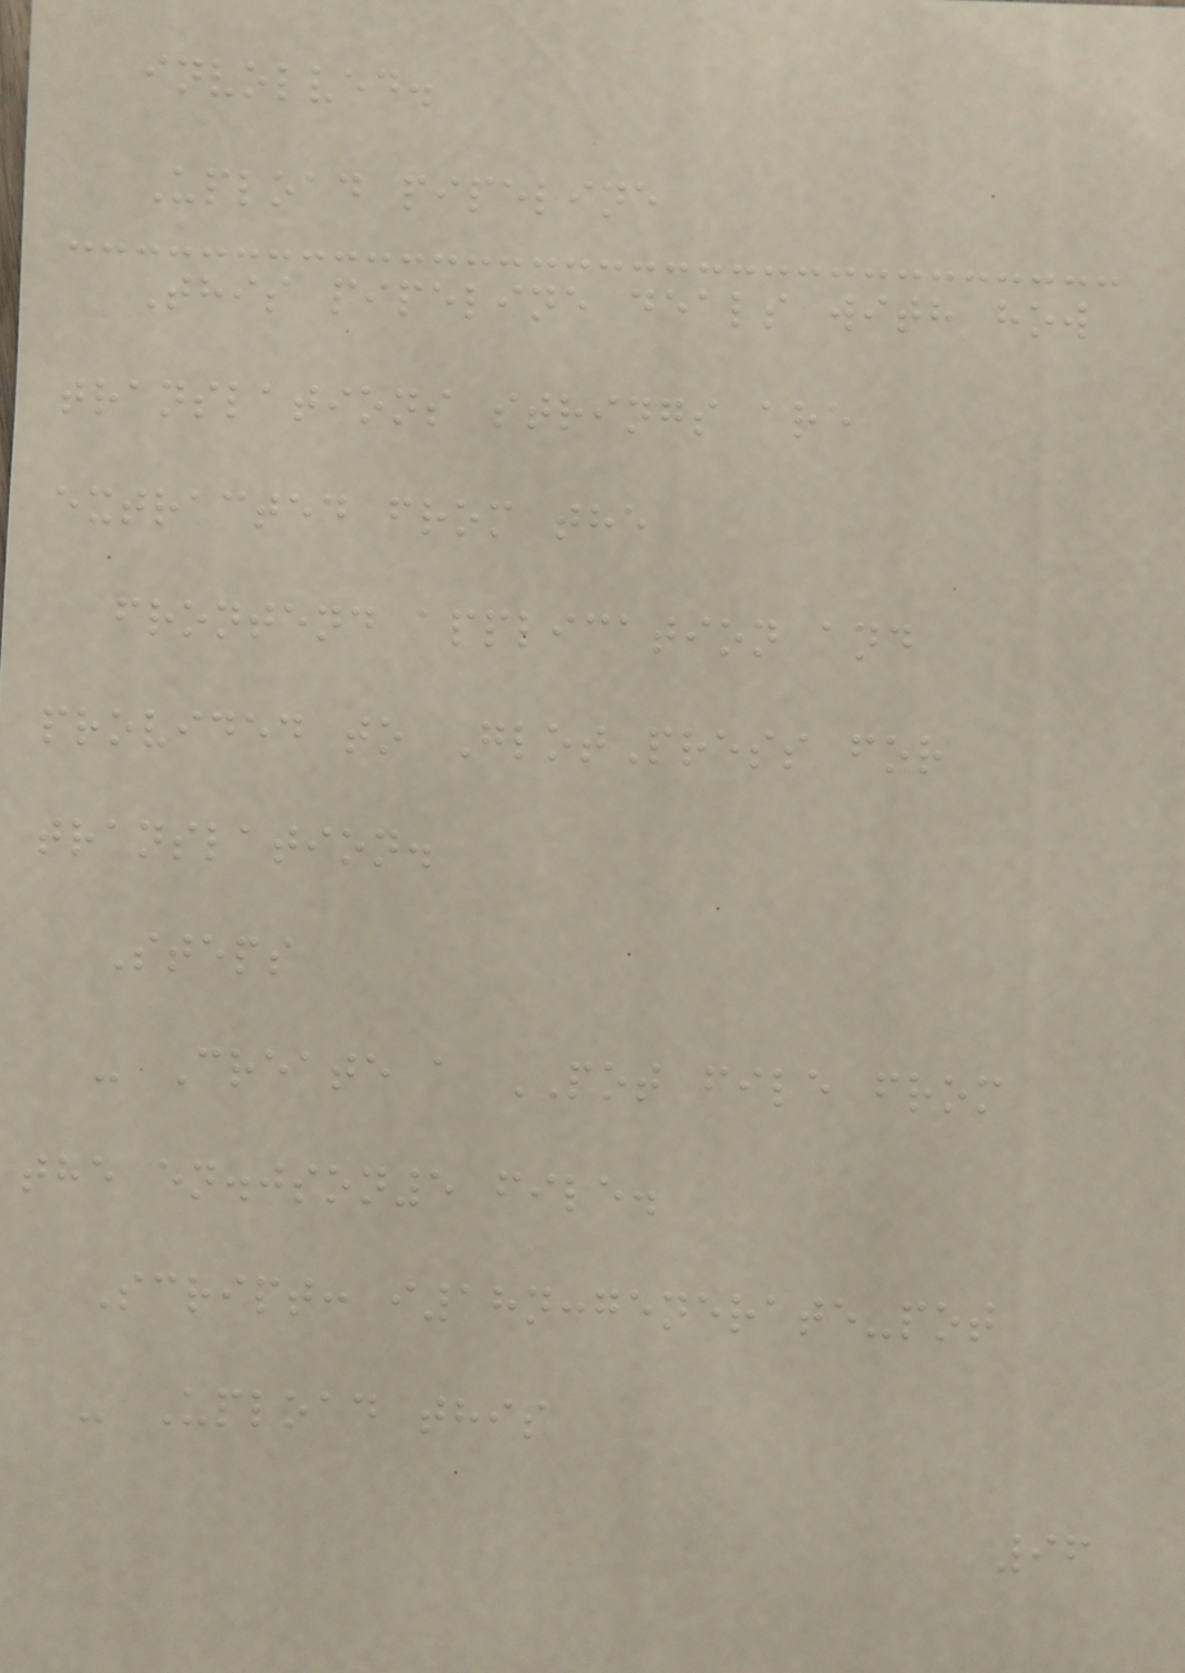involved.
Upload pipeline
This pipeline deals with how
translations strings are
extracted from the
frontend application and
provided to GlotPress for
translation.
Steps
- Create a POT file from
the en.json5 file.
Script: i18n:generate-pot
- Upload this
96
